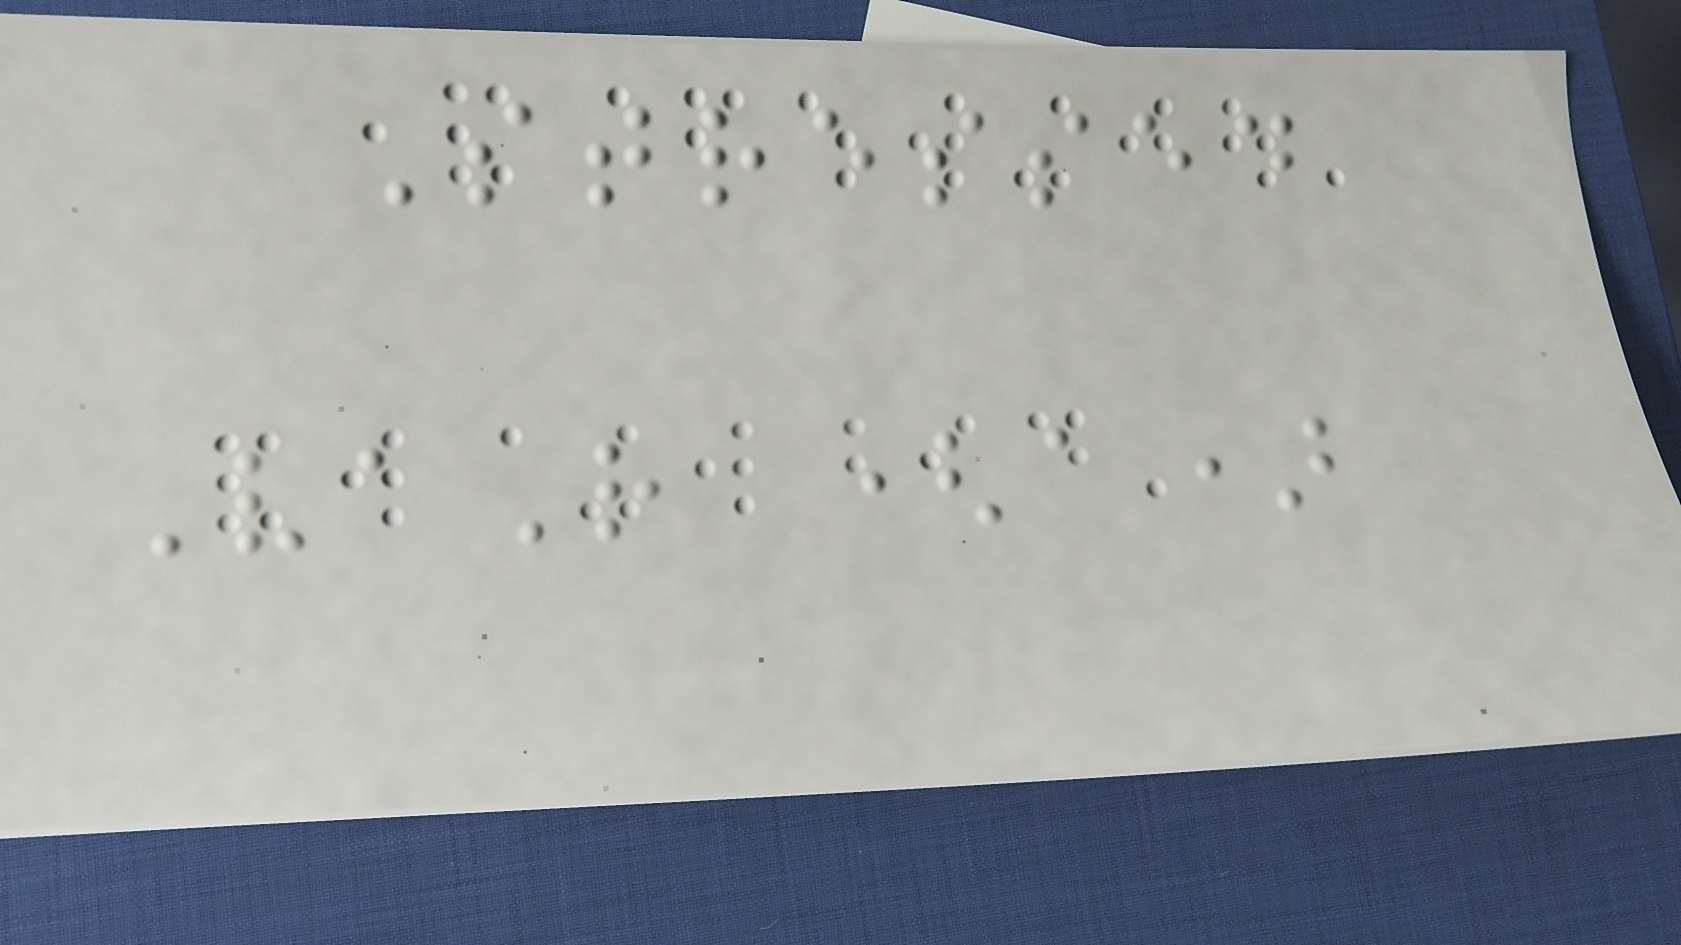Stressed
VaR (a)
